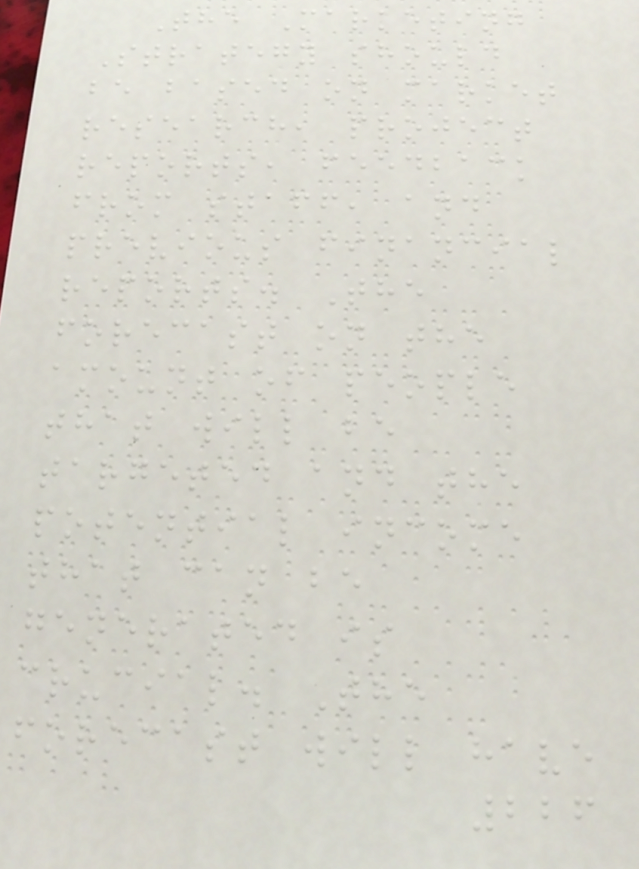The Marketing
Strategy should
be based on market
research, project
reports, feedback
from staff, and
previous financial
reports. The
forecast on the
amount of people
that will be
targeted and the
potential income
that can be
generated is
crucial. The
forecast will have
226
